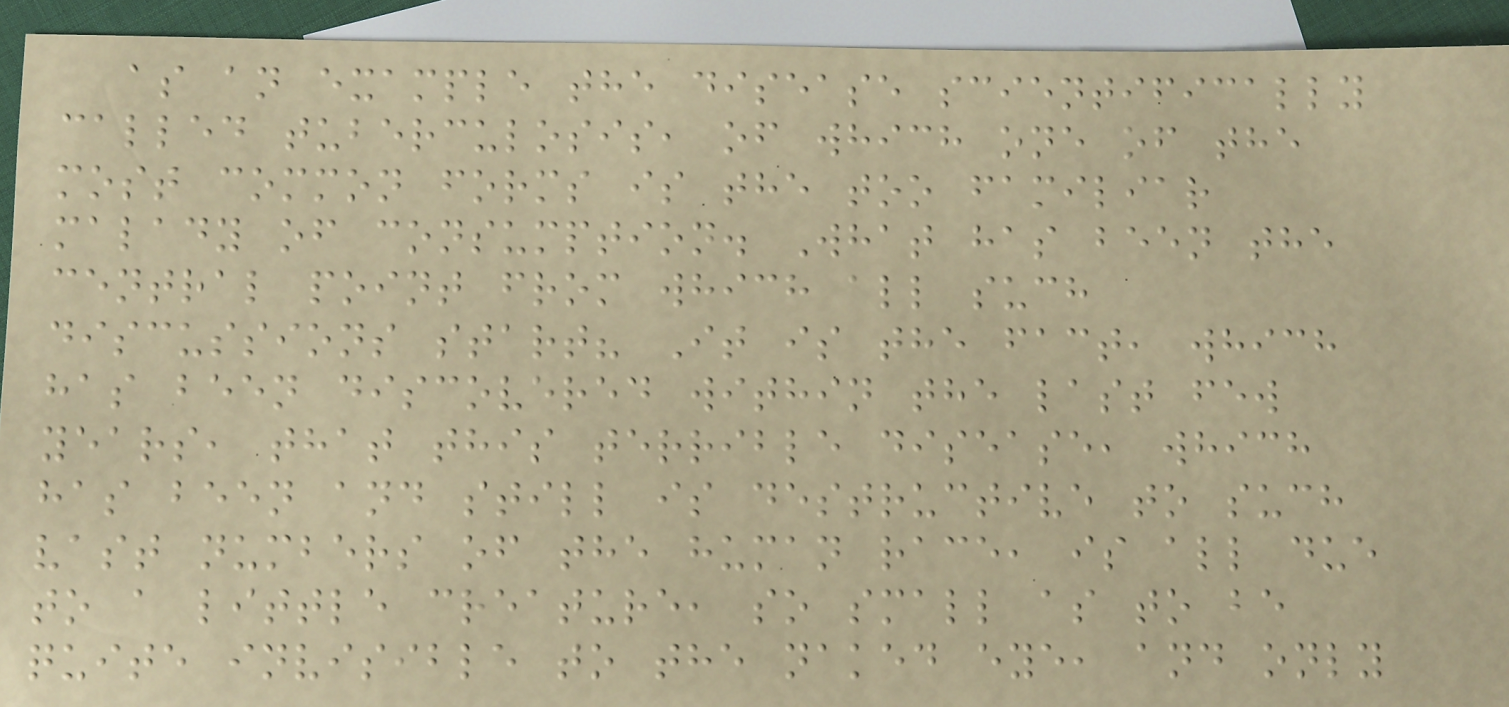as an example the disease scientifically
called tuberculosis, of which one of the
most common forms is the too familiar
malady of consumption. What has been the
central point from which all such
discussions start? It is the fact, which
has been discovered within the last few
years, that this terrible disease, which
has been and still is destructive to such
vast numbers of the human race, is all due
to a little creature, so small as to be
quite invisible to the naked eye, and only
